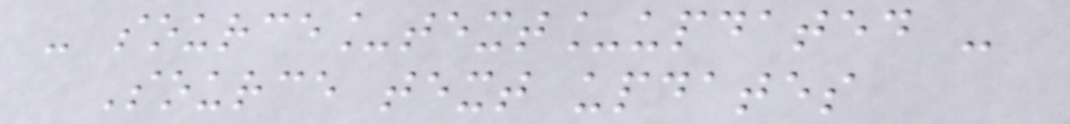- source_text_updated -
Source text updates
